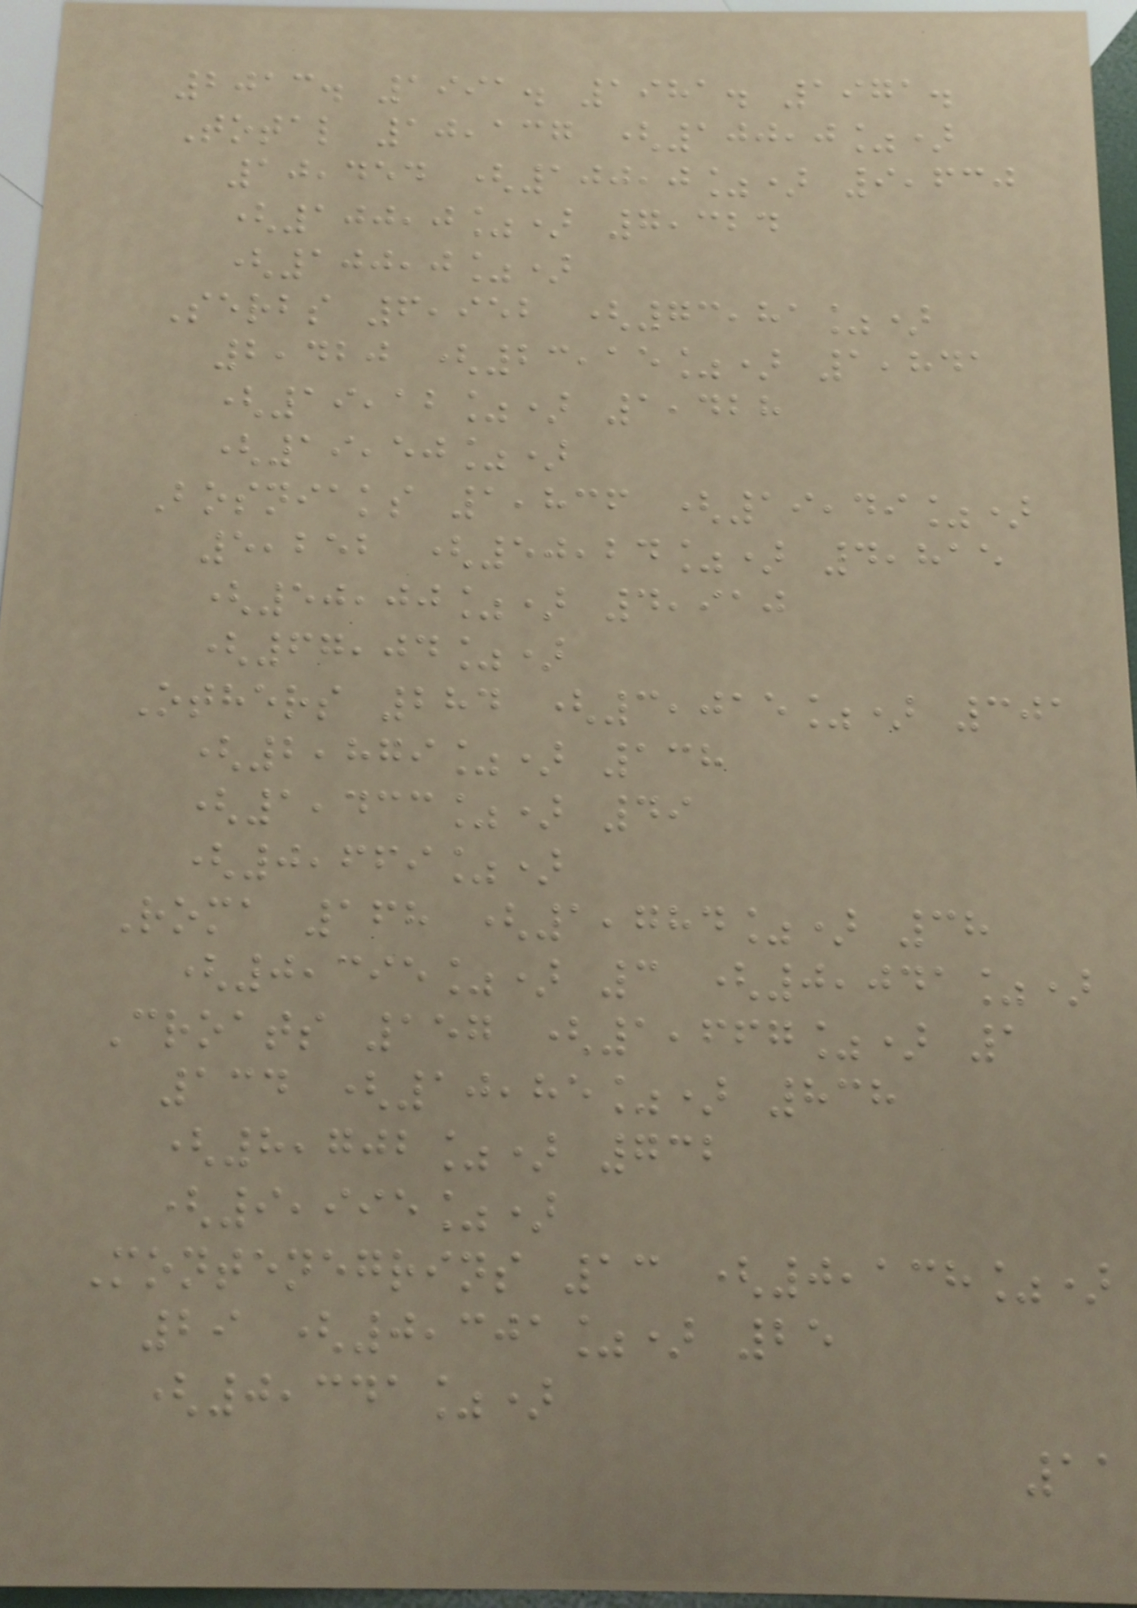2013. 1991. 1981. 1971.
Total 10,137 (100,0%)
10,454 (100,0%) 9,630
(100,0%) 7,324
(100,0%)
Serbs 6,952 (73,81%)
2,420 (23,15%) 1,841
(19,12%) 1,428
(19,50%)
Bosniaks 1,836 (19,49%)
5,252 (50,24%) 4,815
(50,00%) 4,910
(67,04%)
Others 284 (3,015%) 301
(2,879%) 138
(1,433%) 49
(0,669%)
Roma 168 (1,784%) 38
(0,395%) 3 (0,041%)
Croats 157 (1,667%) 1
134 (10,85%) 838
(8,702%) 732
(9,995%)
Montenegrins 13 (0,138%)
29 (0,301%) 25
(0,341%)
11
